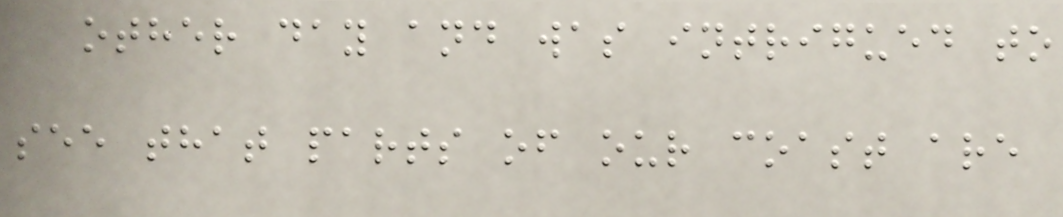other day and was intrigued to
see that parts of our coast are
